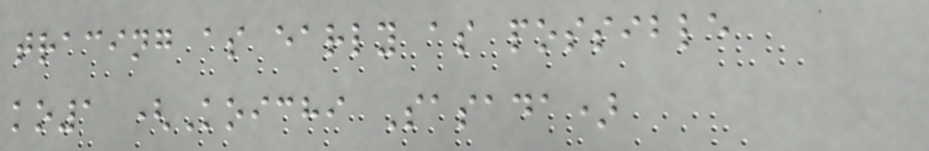tracing as early as possible
ko1 (Koichi Sasada)
